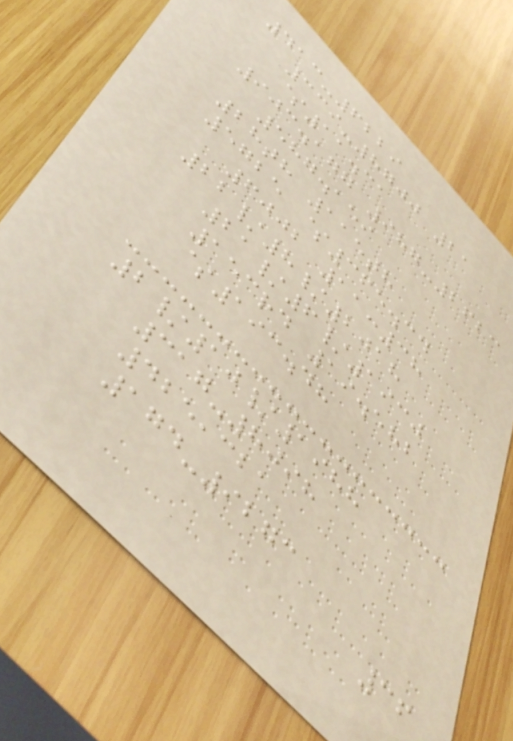413-6229
339-8700 21
$11.31
903.177 987-2623
587.159
28th 115th
5725 $365.34
6002 11:38
22/8/2018
21/6/1930
153rd 19.582
$193.48
2/10/1988
317-8098
425,321
174-9273
36
